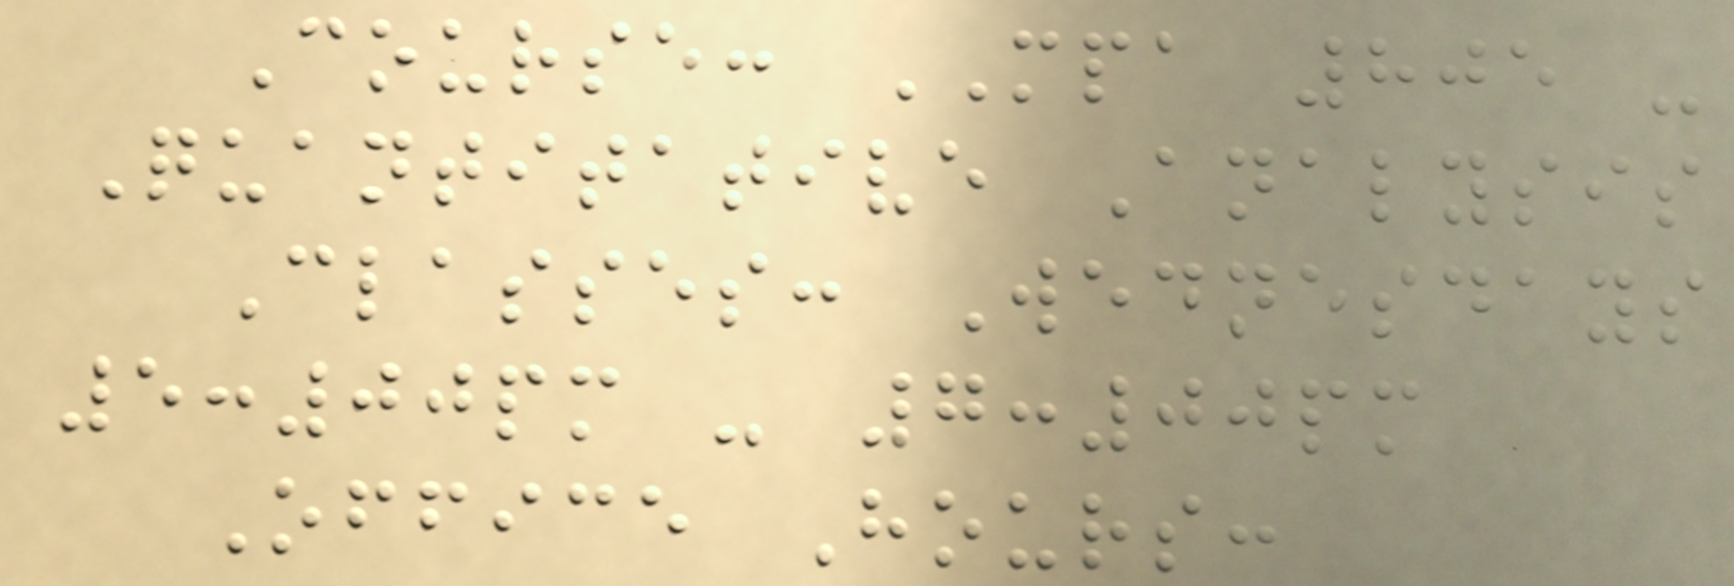Course: MPA 805 -
Quantitative Analysis
Classes: Wednesdays
5:00pm - 7:00pm
Office Hours:
